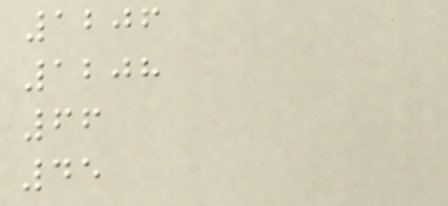1206
1208
66
45
